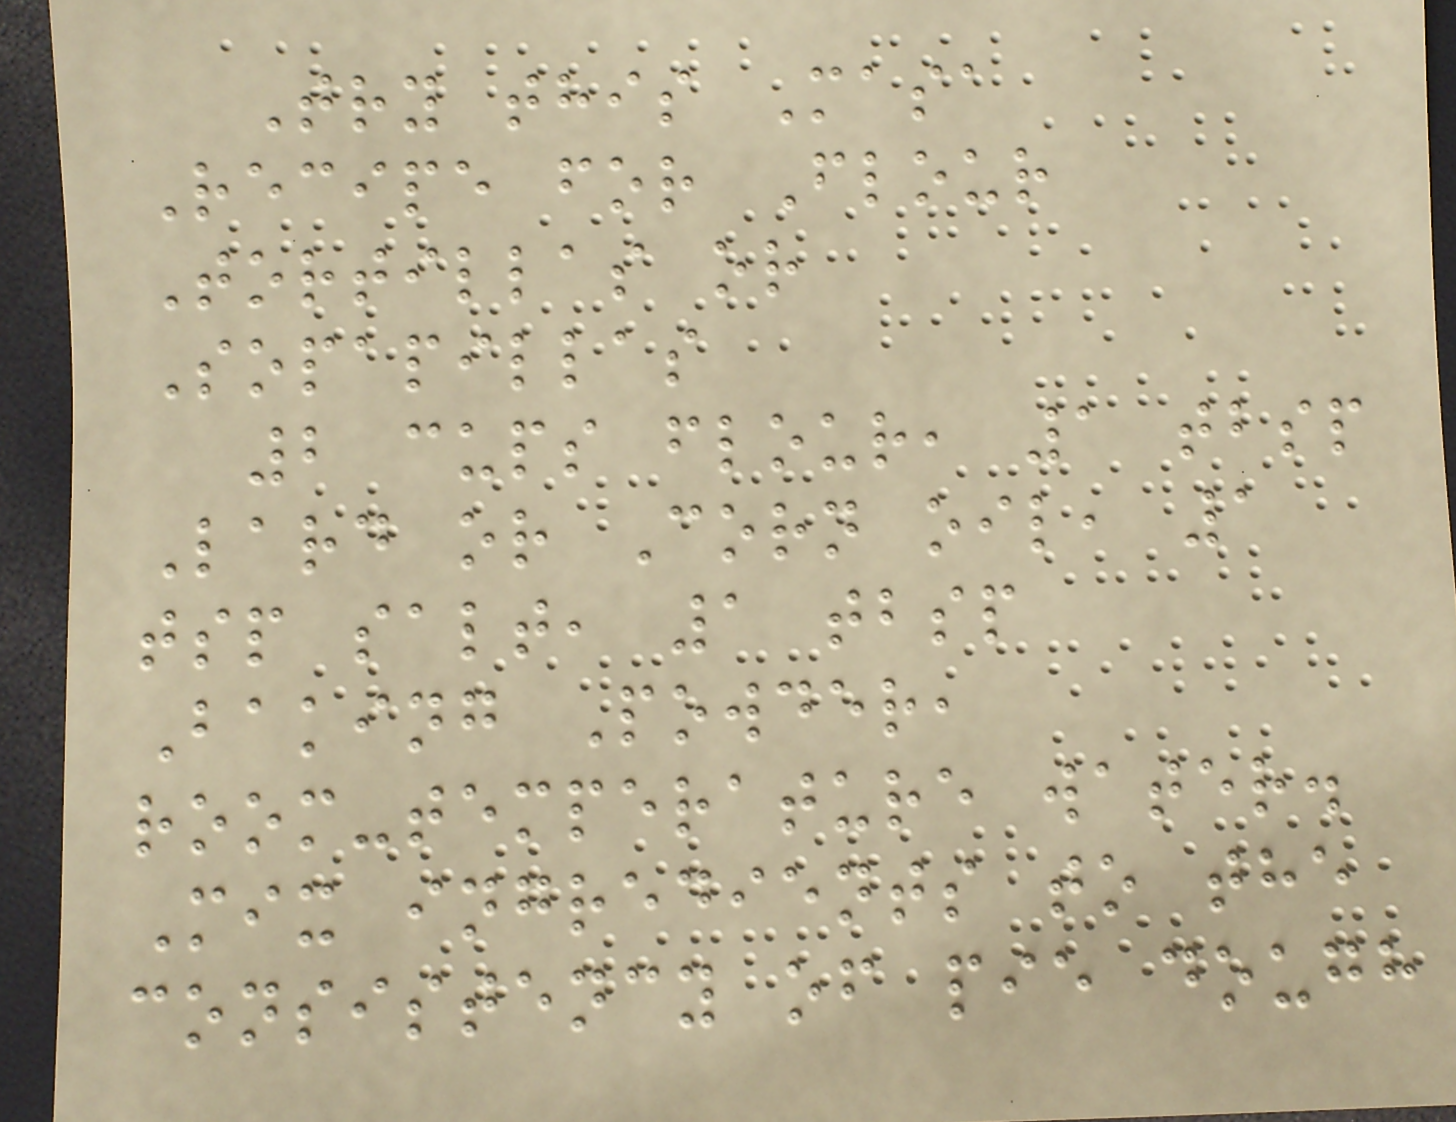Try this Masa
Recipe for Flour
Tortillas or
Sopapillas
2 cups flour, 1 tbsp
Lard or Corn oil, 1
tsp salt, 1 tbsp
Baking Powder,
room-temperature water.
Mix ingredients to the
consistency of pie dough
